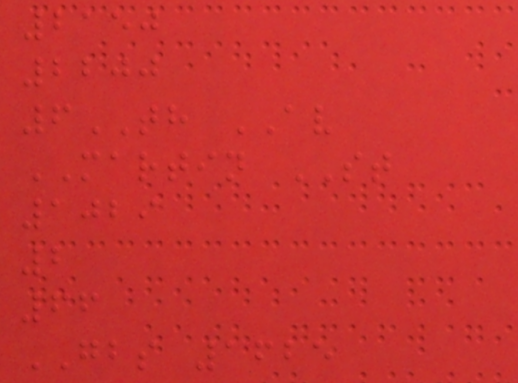2150
2200
6TH AV
MARTIN ST
1029
2
66
GBS 1625
